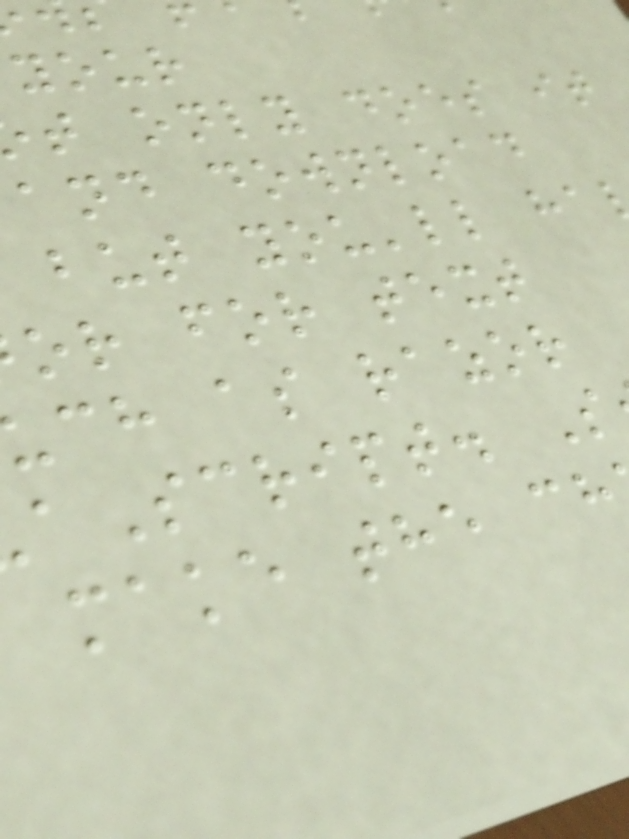t only does it
and download
but you'll ha
or for text
ch as razor
aScript. S
make the ch
